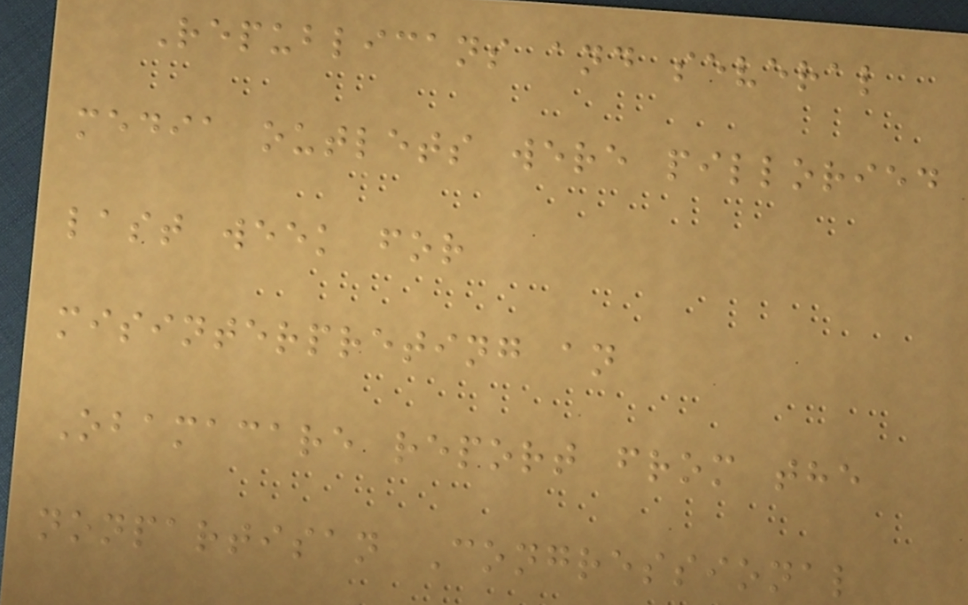Republicans and several
media outlets were pilloried
last week for
misinterpreting an
Obamacare report from the
nonpartisan Congressional
